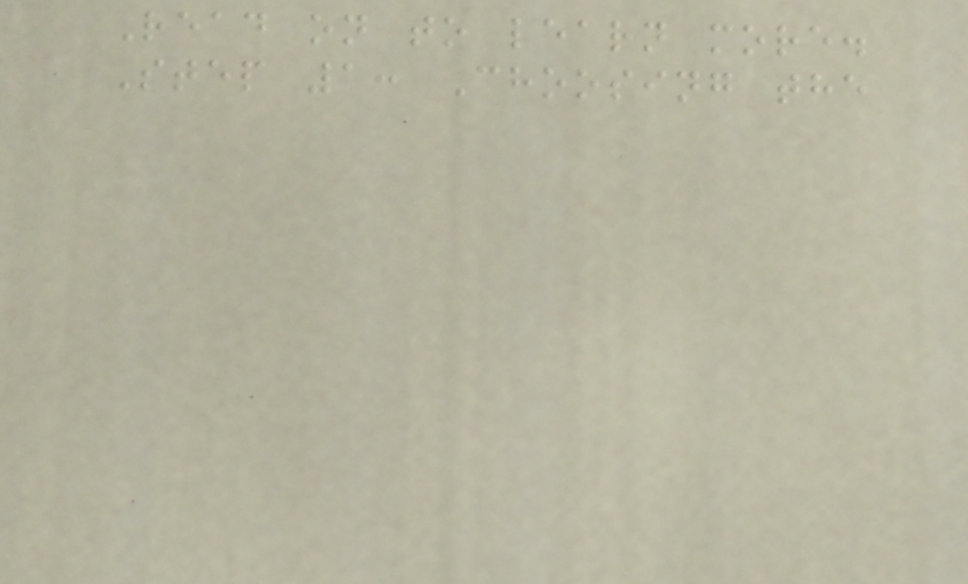Read on to learn more.
Step 1: Choosing the
